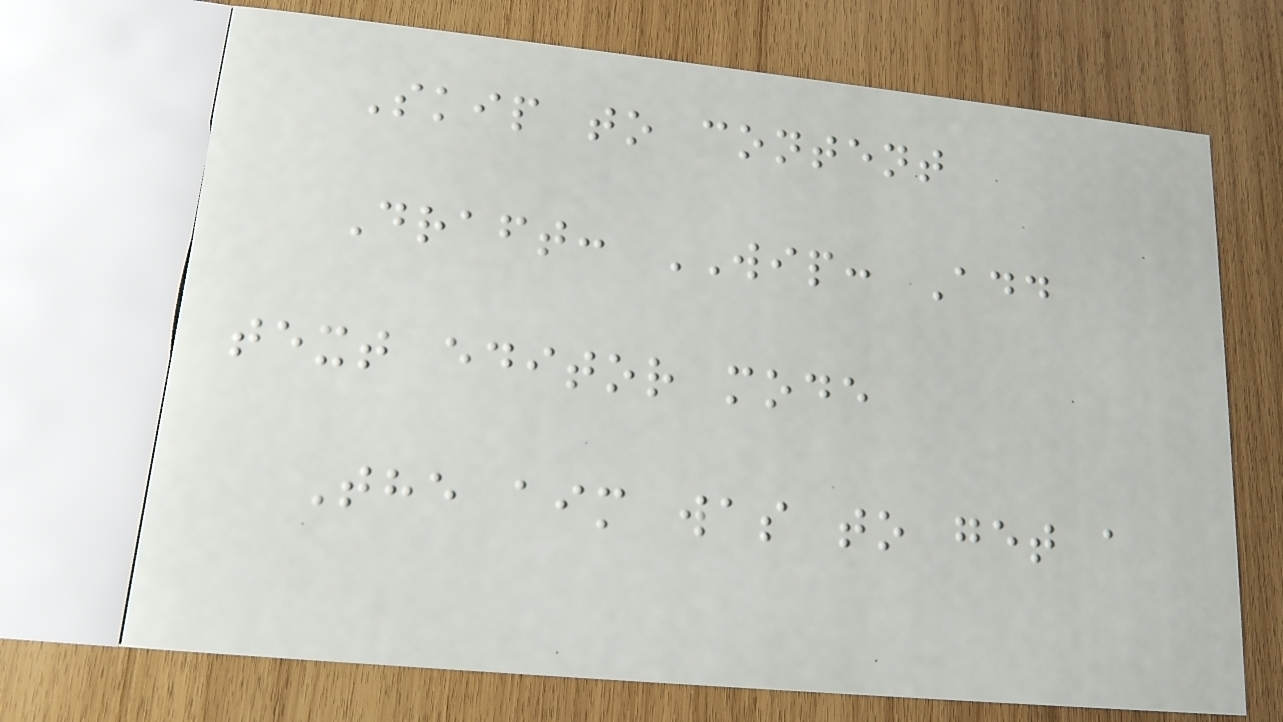Skip to content
Draft: WIP: Add
text editor mode
The aim was to get a
